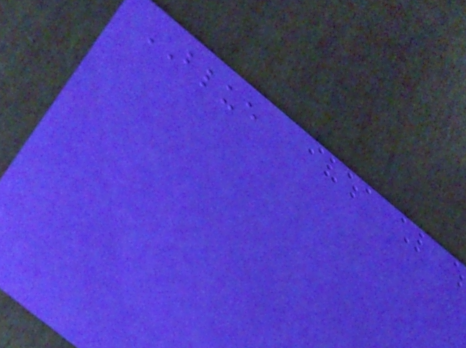BLUE
